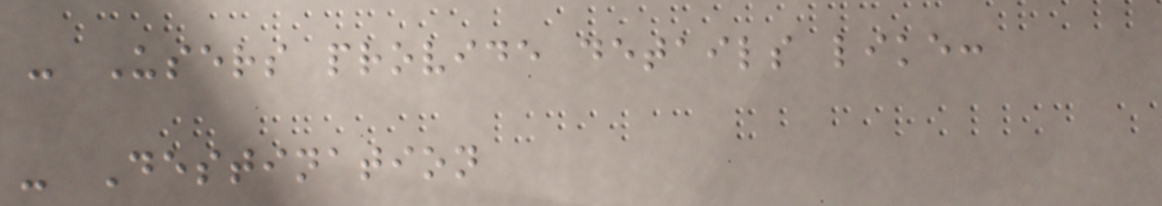- Users provide details like:
- Destination
